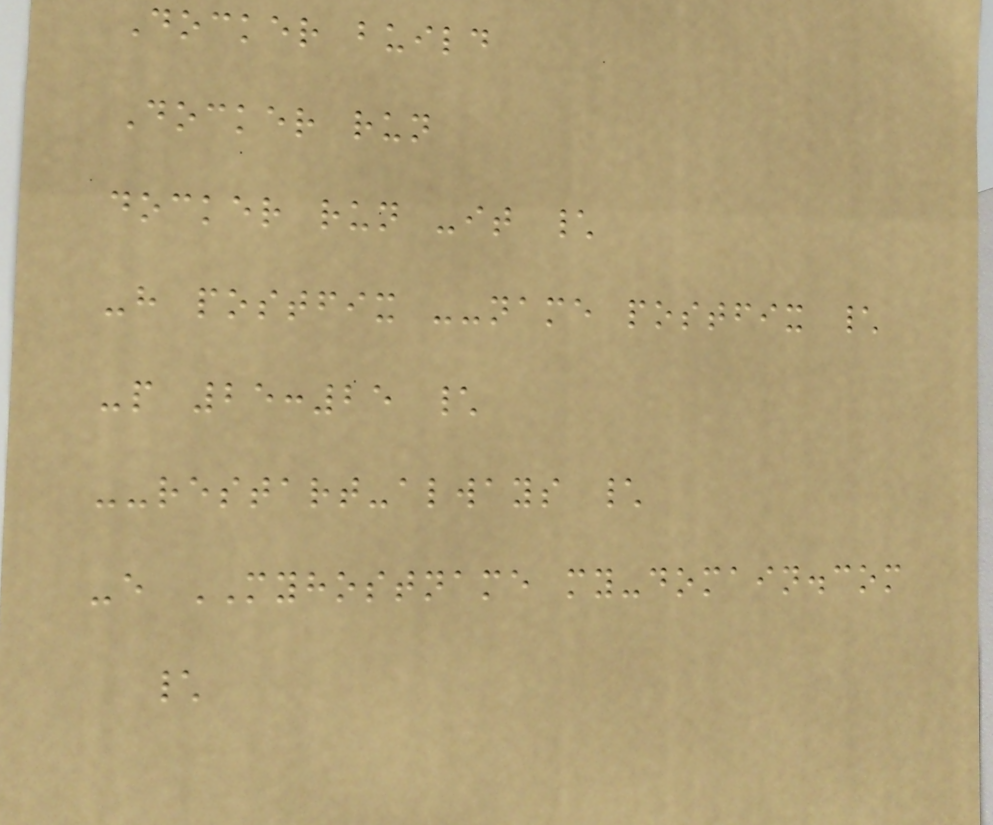Docker build
Docker run
docker run -it \
-h postfix --name postfix \
-p 25:25 \
--restart-always \
-e MYHOSTNAME my-domain.com
\
